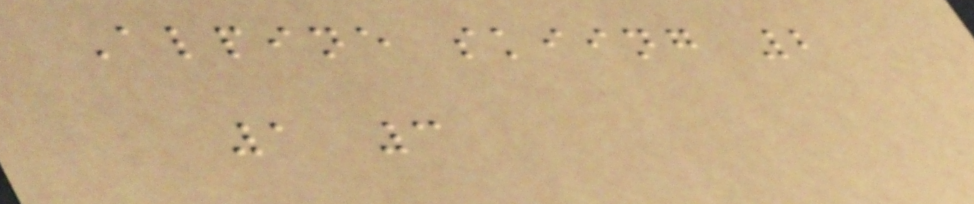Alpine skiing 2
1 3
